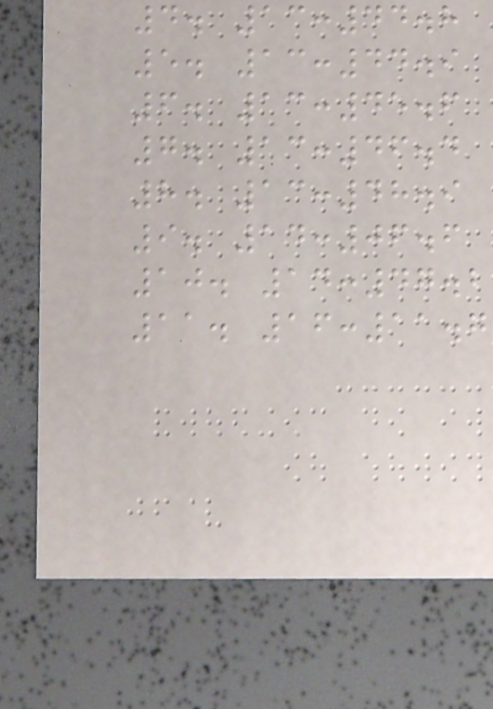4. 13:44.8
5. 13:44.9
6. 13:45.6
7. 13:46.4
8. 13:48.9
9. 14:06.6
10. 14:47.2
11. 16:11.7
